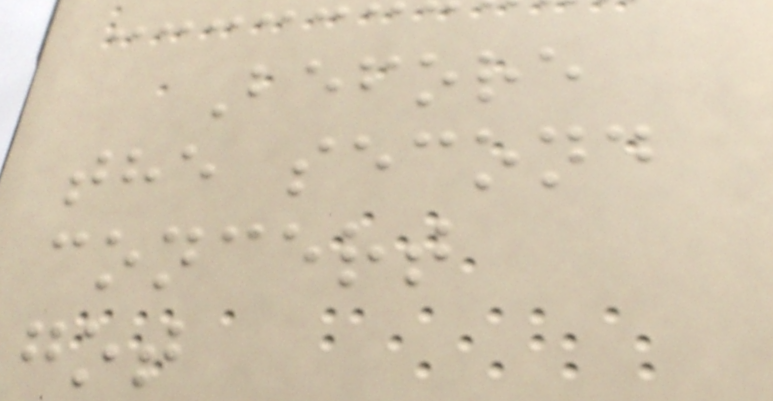Before
the second
concert
got
